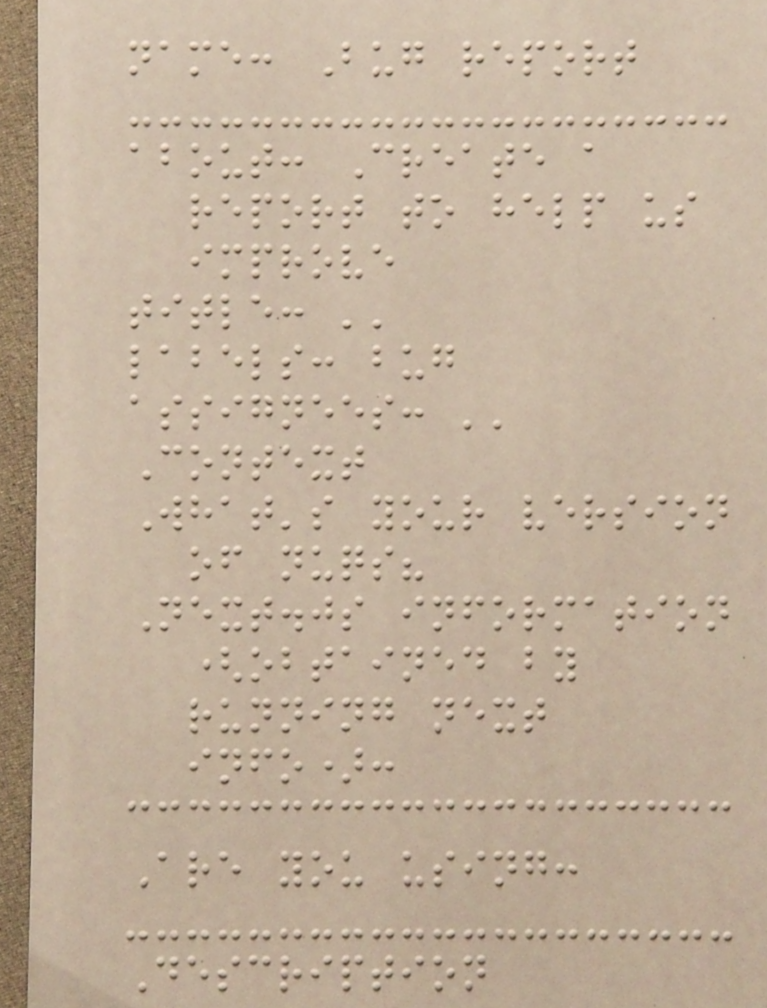name: Bug report
about: Create a
report to help us
improve
title: ''
labels: bug
assignees: ''
Context
What's your version
of nuqs?
Next.js information
(obtained by
running next
info):
Are you using:
Description
